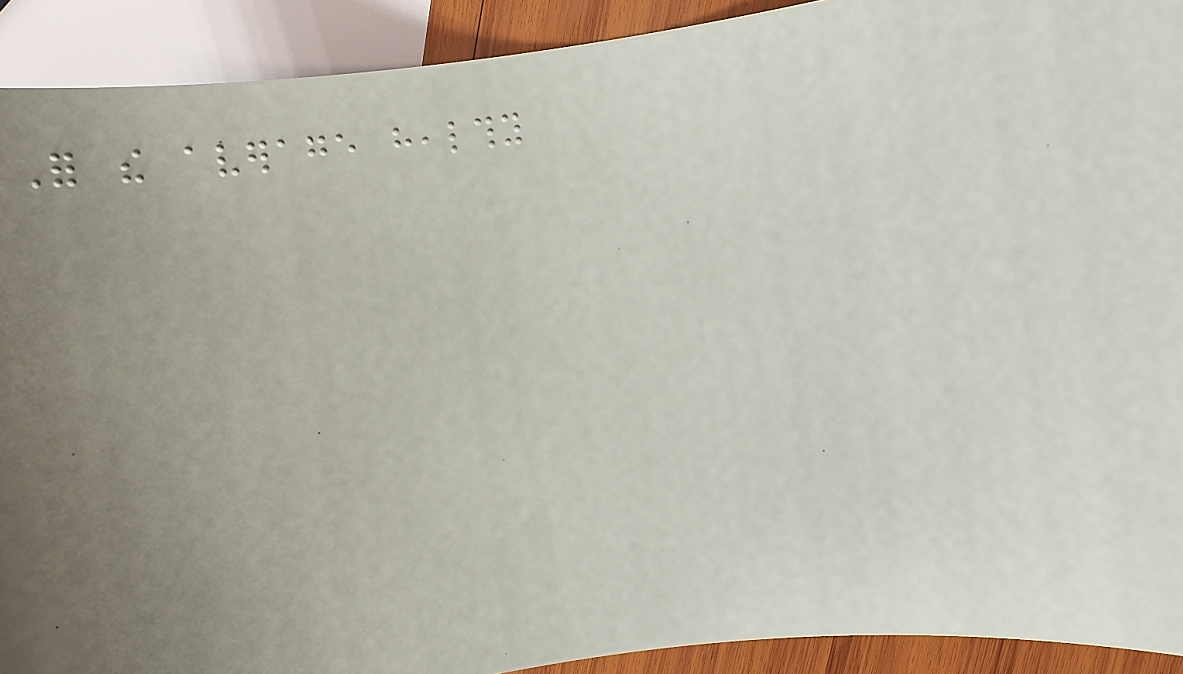For the average healthy
